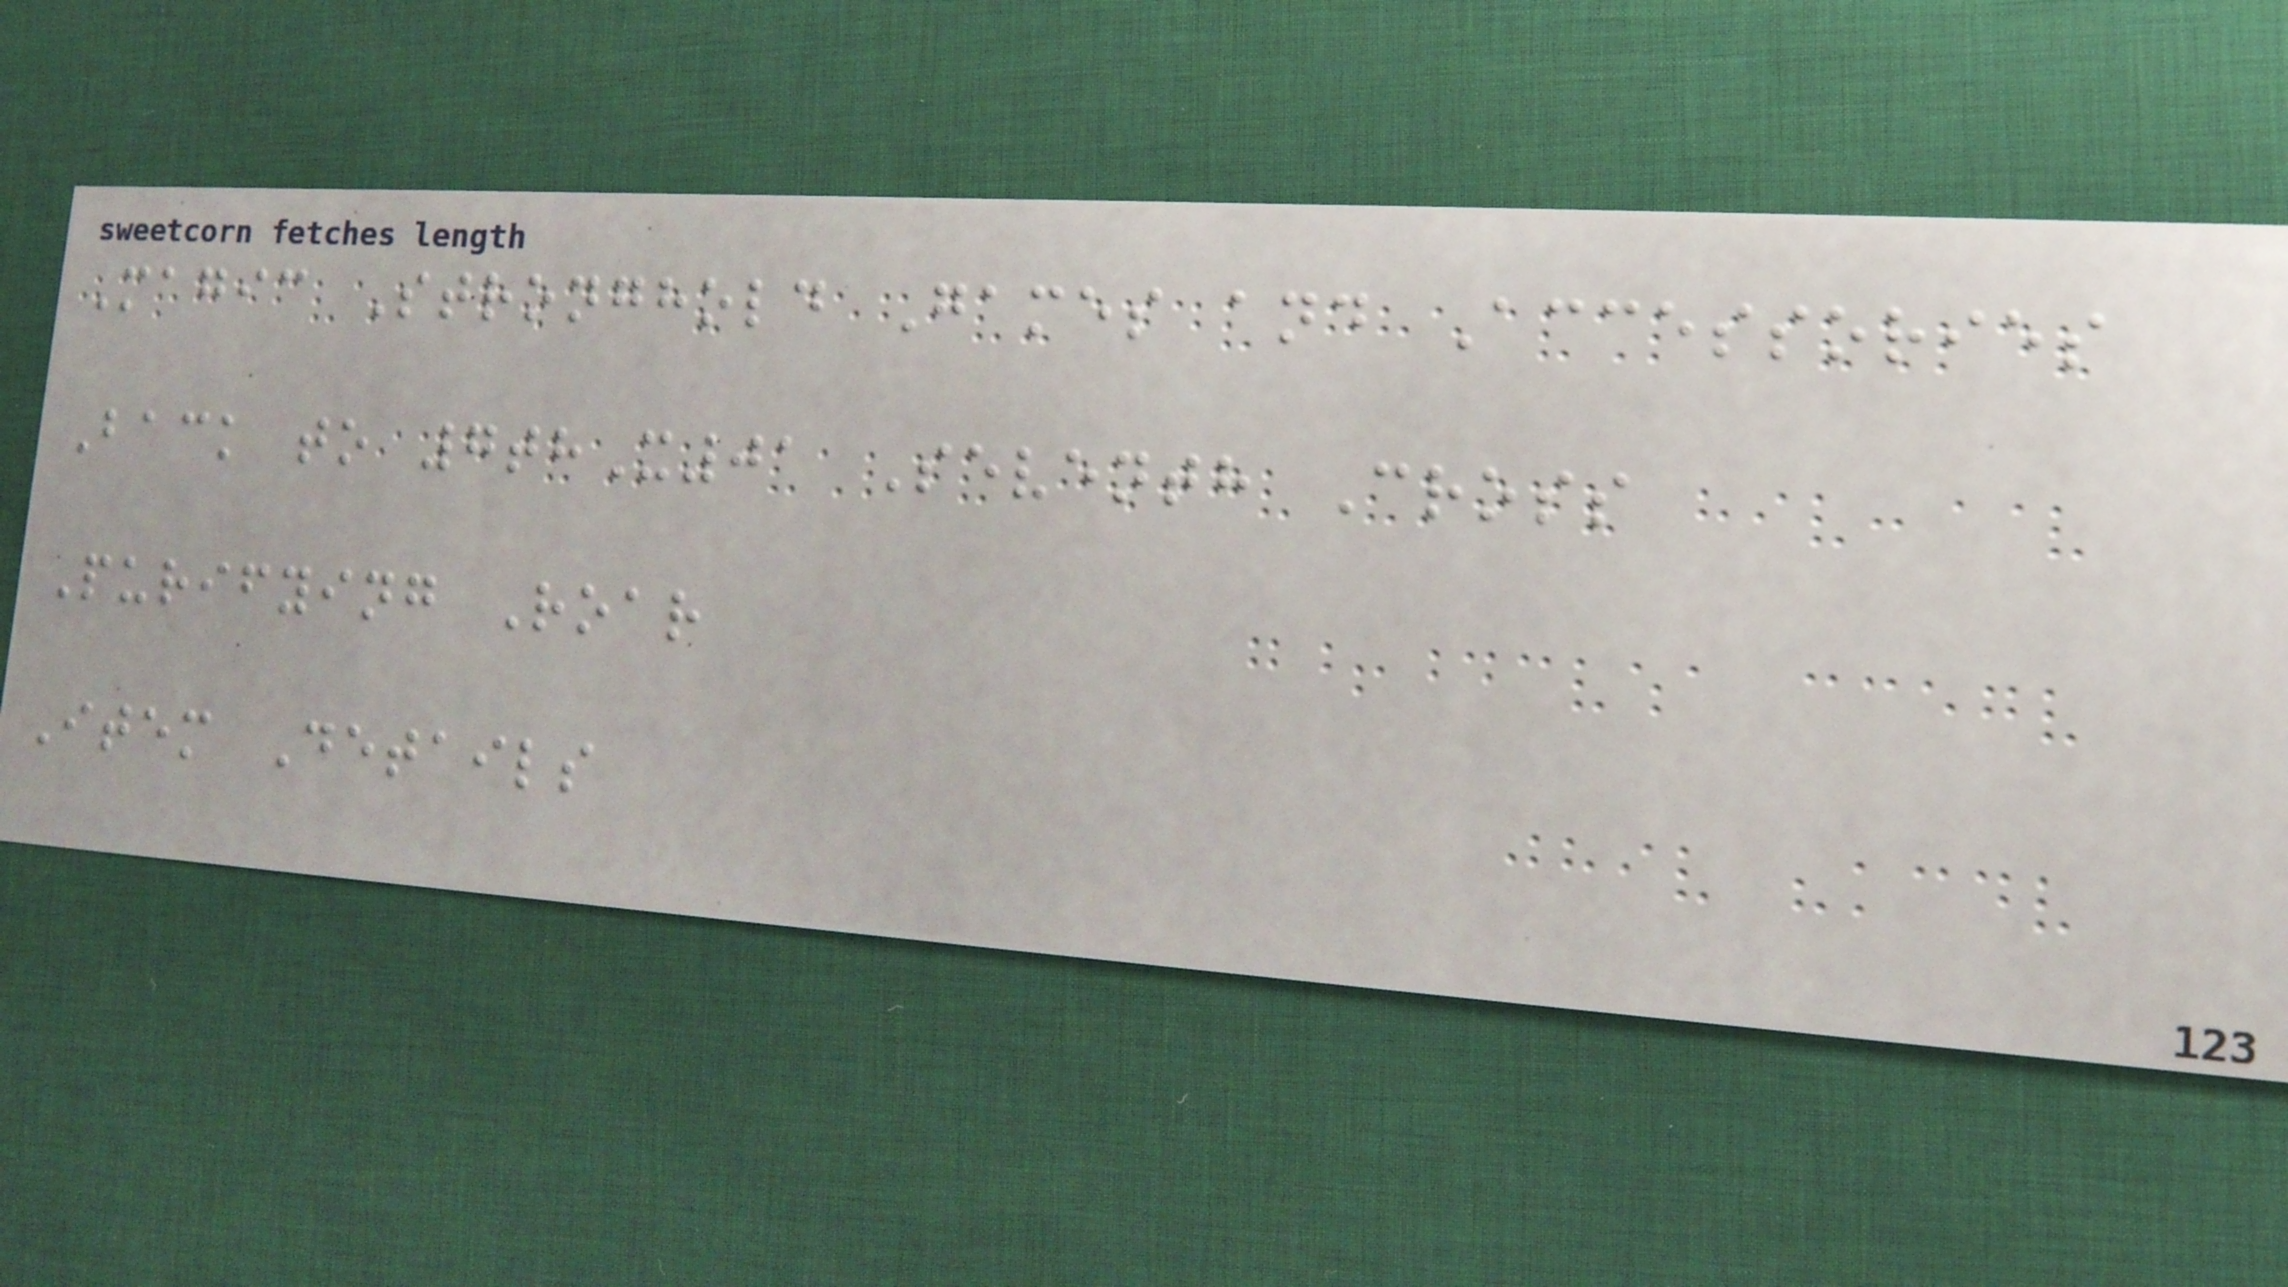Magic Stronghold Games and Accessories
Back to 7thX01 Seventh Cross
Purifying Roar
Item Details
